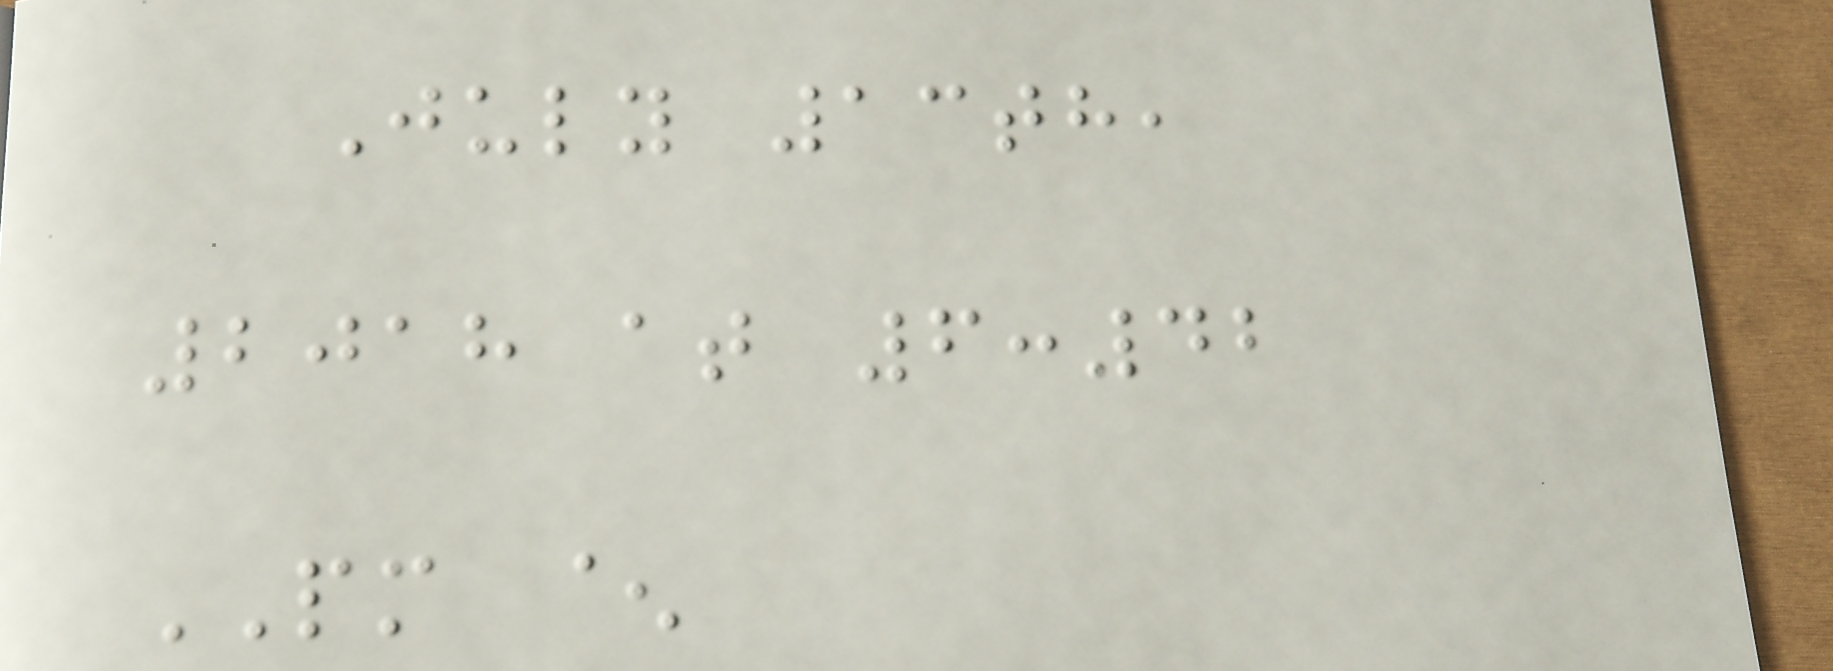July 13th,
2018 at 6:42
PM ^
